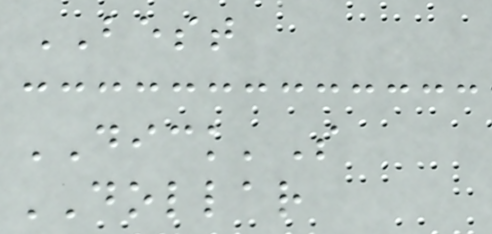BEST
DICK'S
DOLLAR
